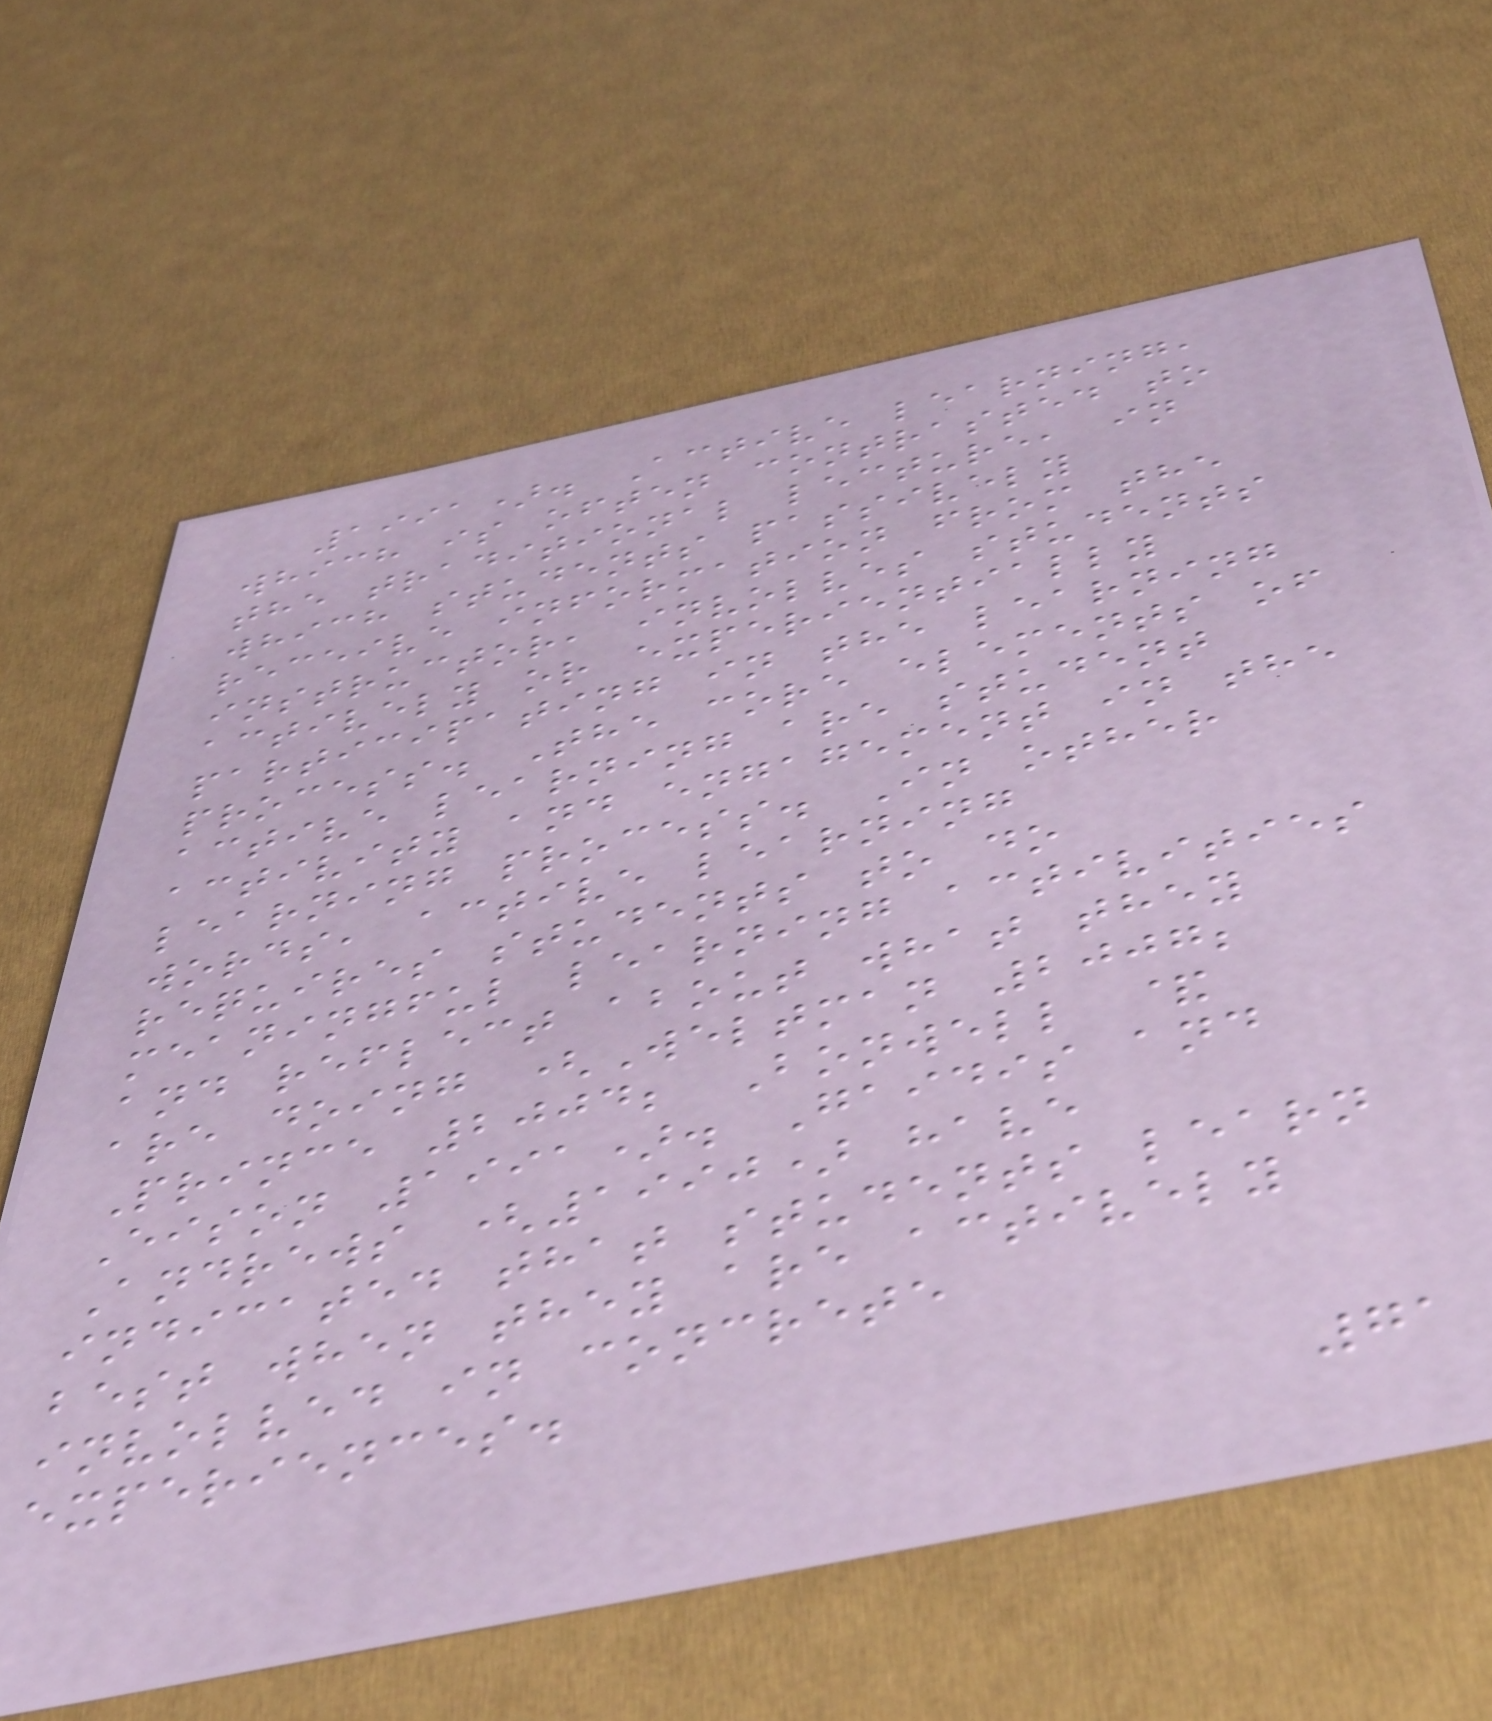1991). Active learning,
which is often contrasted to
the traditional lecture, in
which students passively
receive information from the
instructor, involves students
actively or experientially
participating in the learning
process. The core elements of
active learning are student
activity and engagement in the
learning process. In other
words, active learning
requires students to do
meaningful learning activities
and reflect about what they
are doing (Weltman 2007;
Prince 2004; Bonwell &
Eison 1991). Gaidis and
Andrews (1990) have
indicated that students learn
best when they are actively
involved in concrete
experiences.
71
